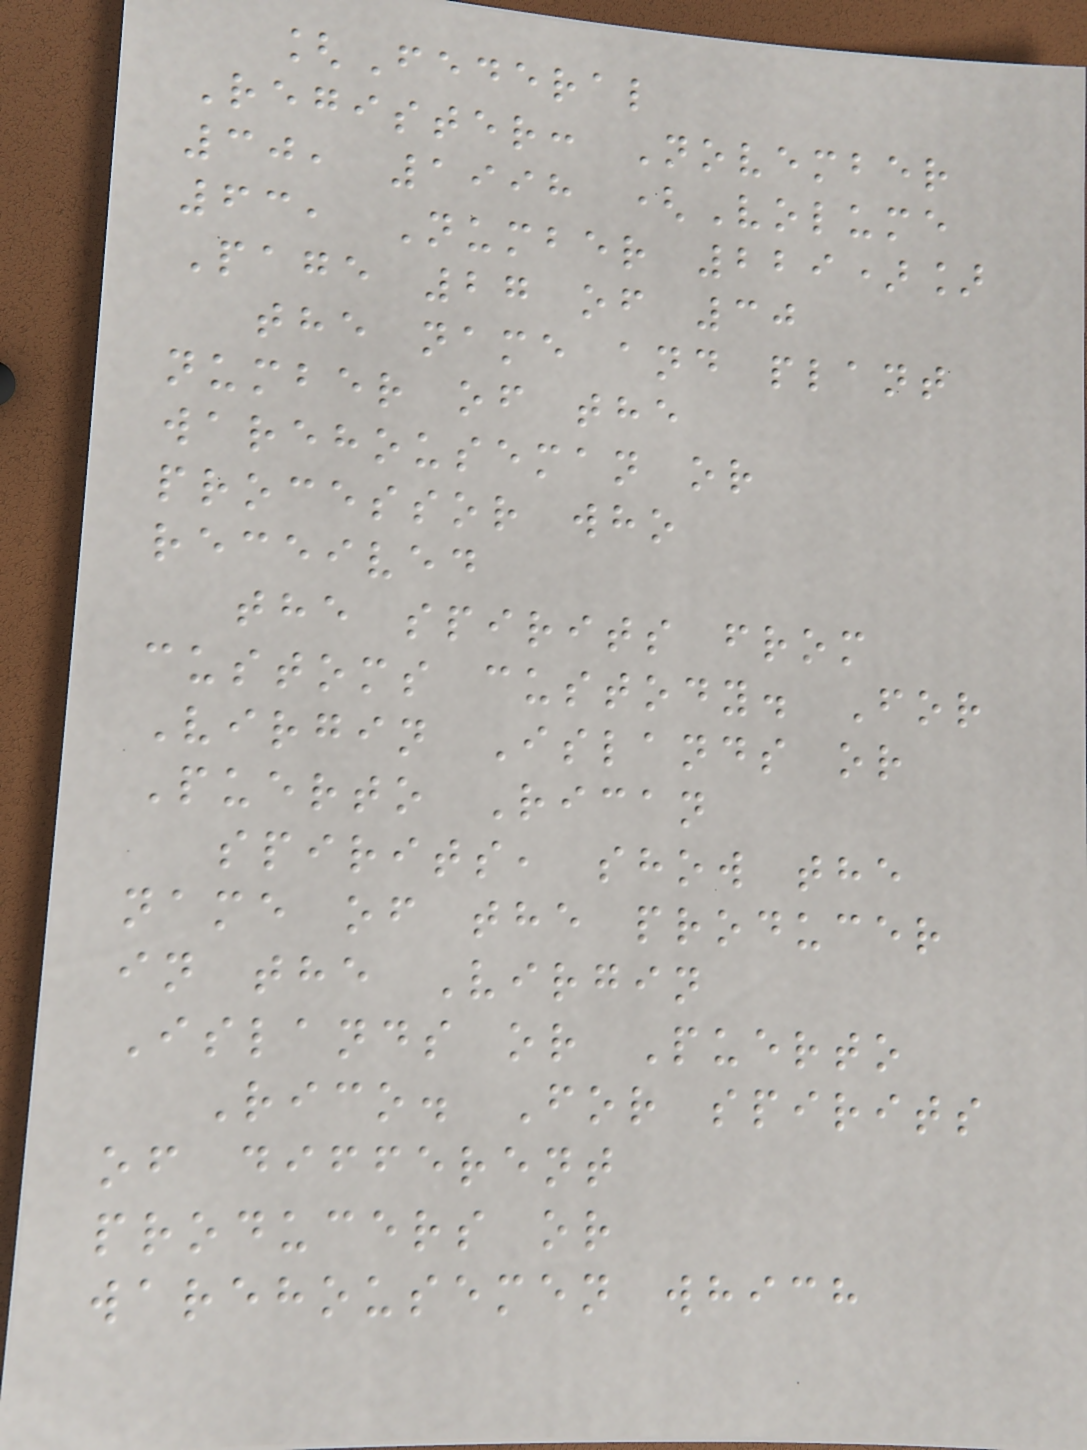[Federal
Register: November
30, 1998 (Volume
63, Number 229)]
Page 27 of 30
the name and plant
number of the
warehouseman or
processor who
received
the spirits from
customs custody. For
Virgin Islands or
Puerto Rican
spirits, show the
name of the producer
in the Virgin
Islands or Puerto
Rico. For spirits
of different
producers or
warehousemen which
